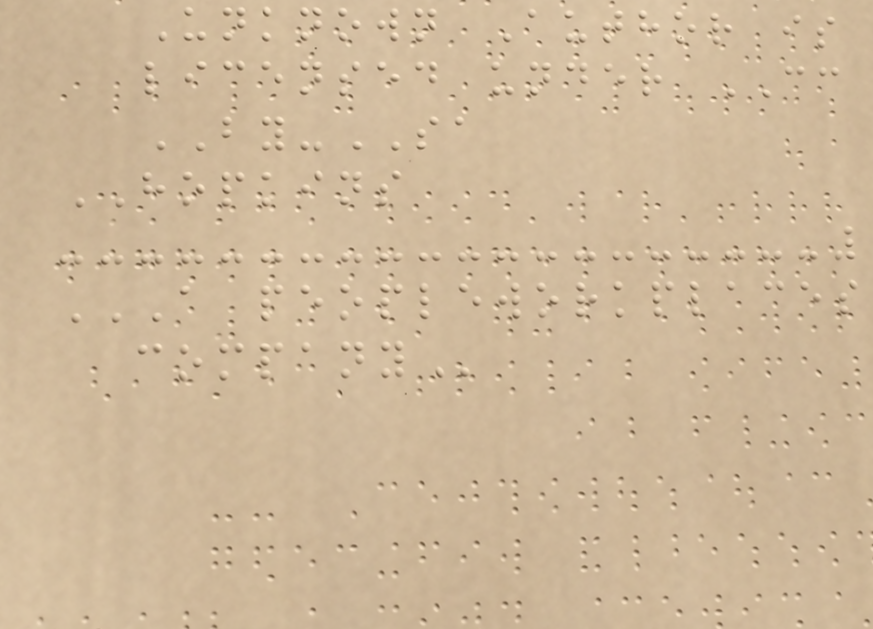Unknown Author is
licensed under CC
BY-SA
HOPKINS
A PEOPLEWORKPLACES
COMPANY
